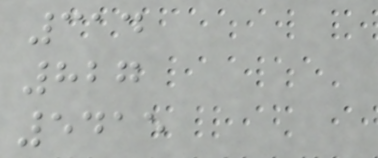314
827
5415
